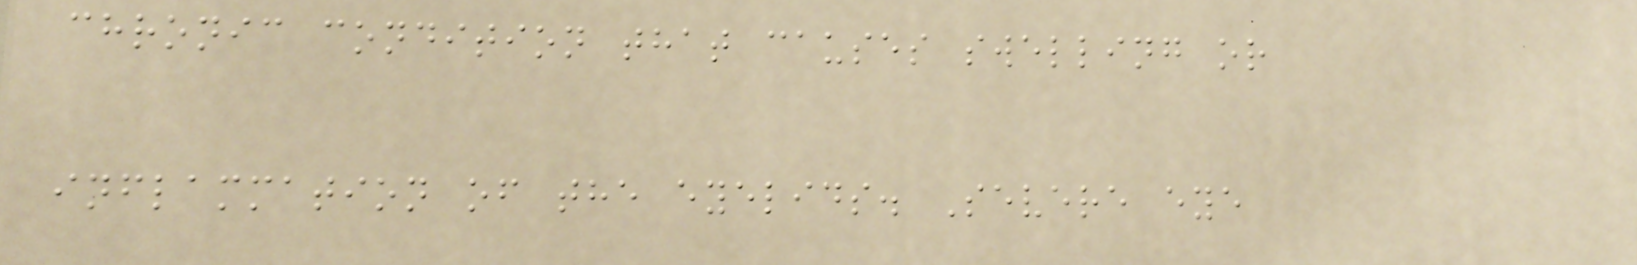chronic condition that causes swelling or
inflammation of the eyelids. Severe eye
